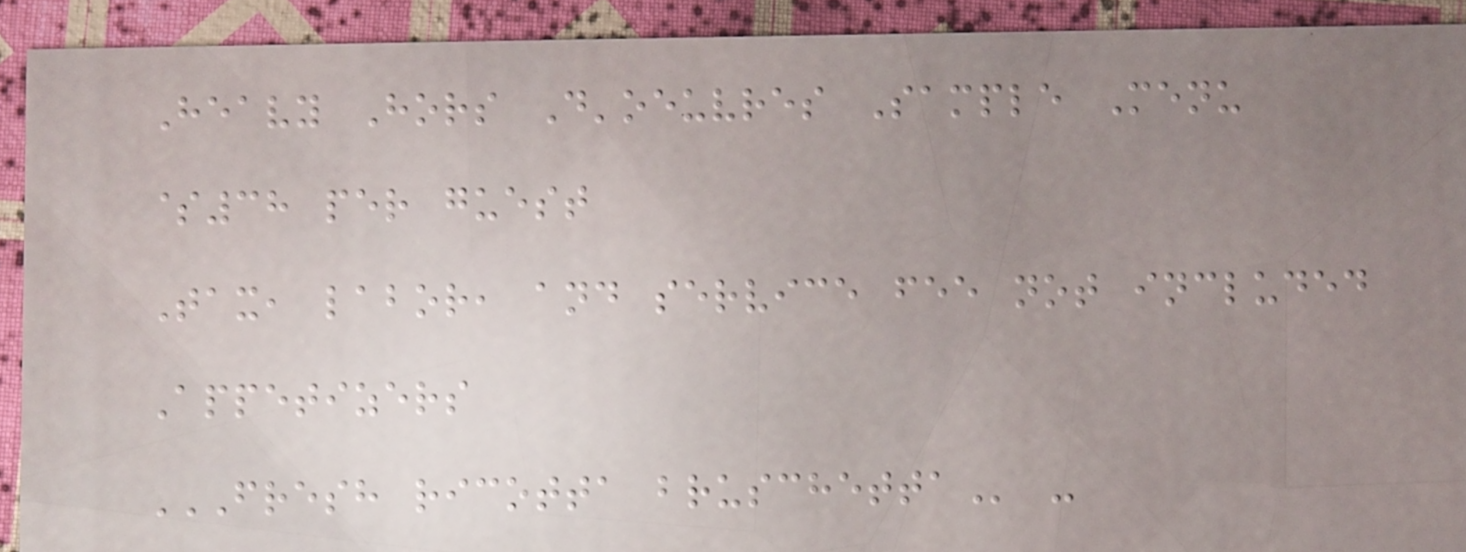Heavy Hors D'oeuvres Sample Menu
$38 per guest
Tax, labor, and service fee not included
Appetizers
FRESH RICOTTA BRUSCHETTA -
